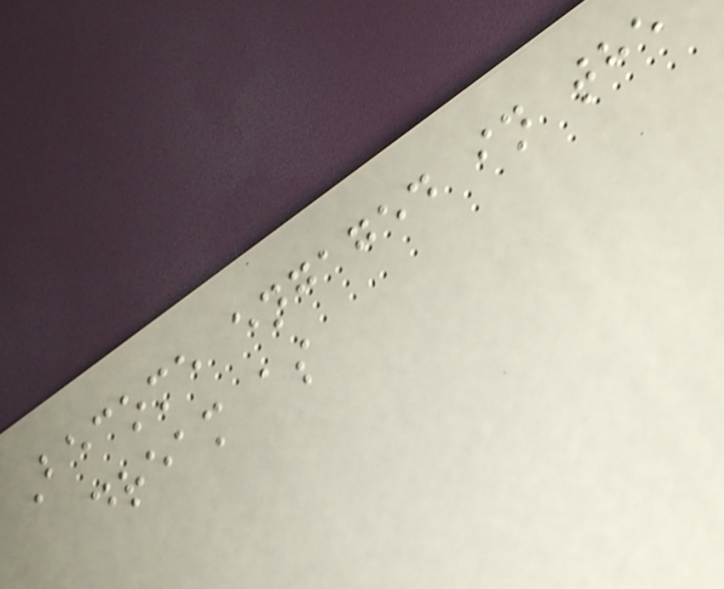Become engaged in the
dream as
